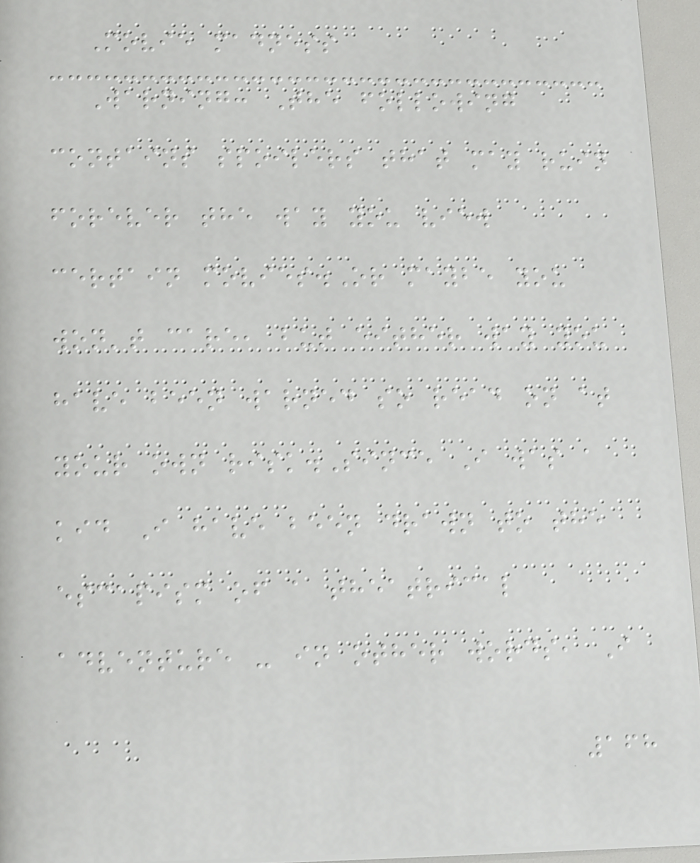Movie madness
Warning: The following
contains spoilers that may ruin
forever the way you view
certain movies.Or maybe you
won't care, but either way you
have been warned so read on at
your own risk.Since I was a
kid I have been drawn to the
escapism of a theatrical
adventure - in other words, I
168
